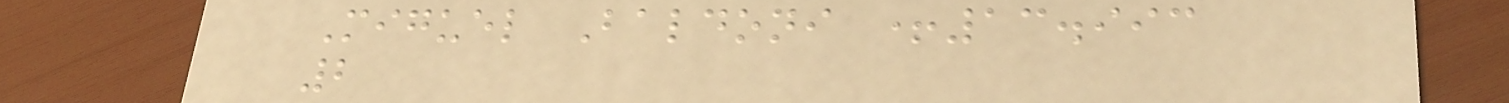Miguel Baldoni +13.993
2
